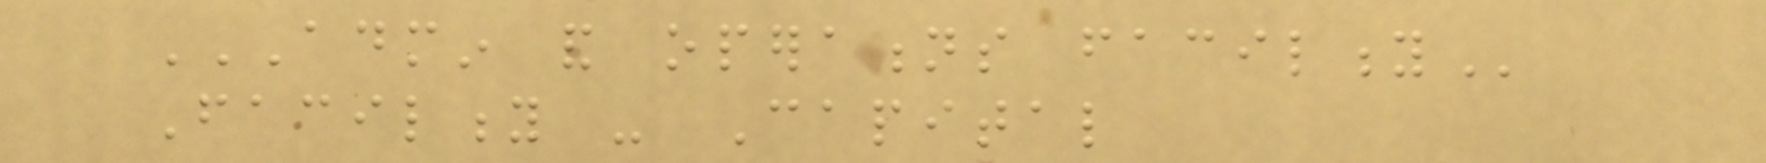ADMIN AND OPERATIONS FACILITY
Facility - Capital
